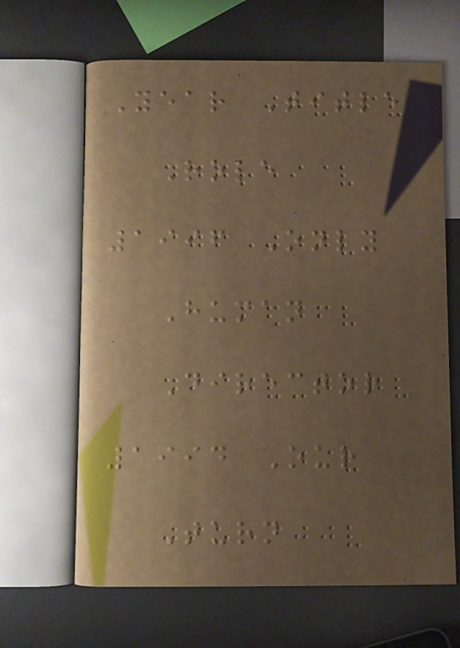Year Title
Role
1996 Only
Human
Director
1994 Our
Turn
